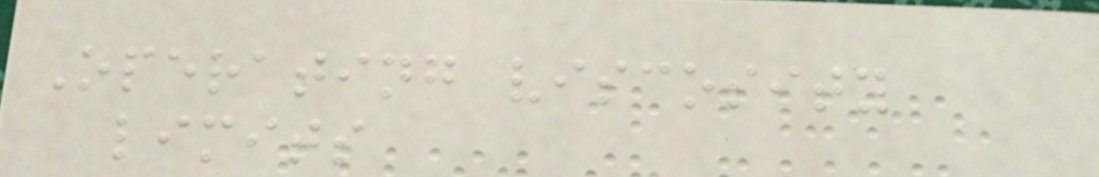Operating viscosity
limits
